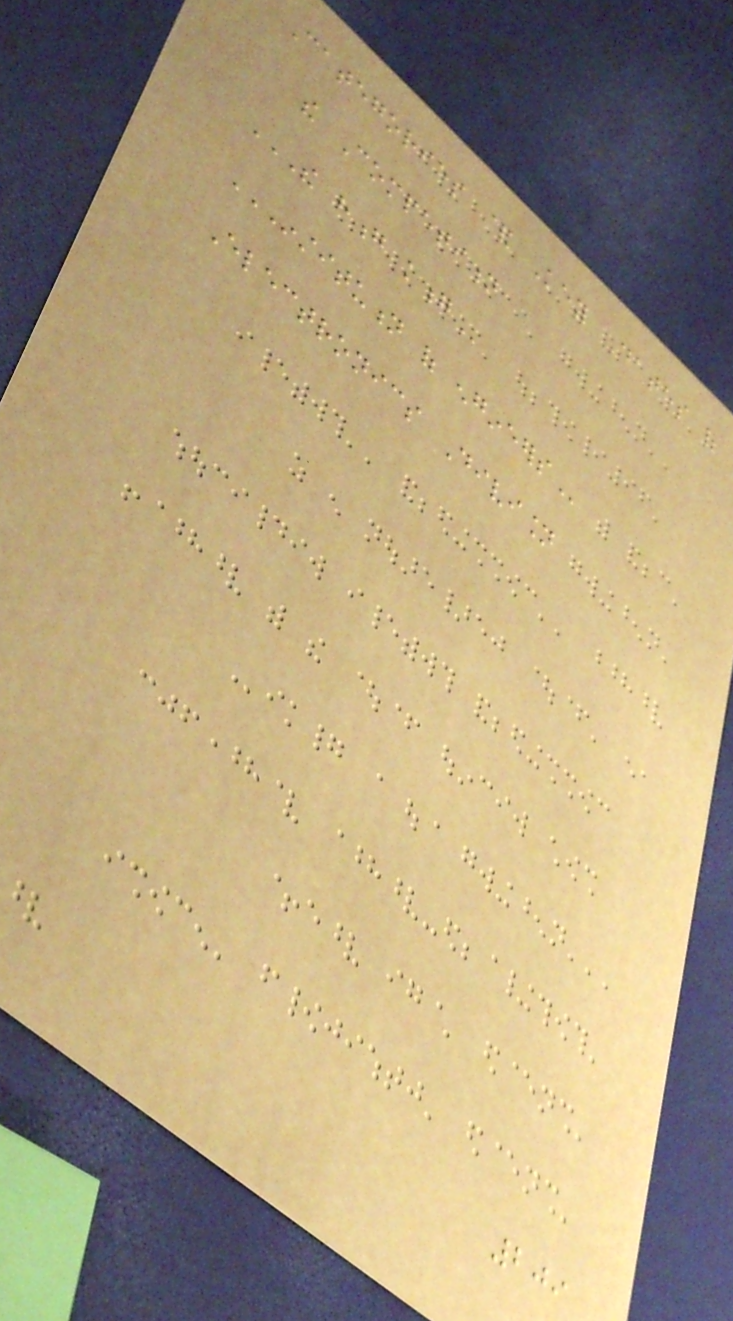Categories & Key Dates of
the Competition
THE HONG KONG
INSTITUTION OF ENGINEERS
Electronics Division
209
